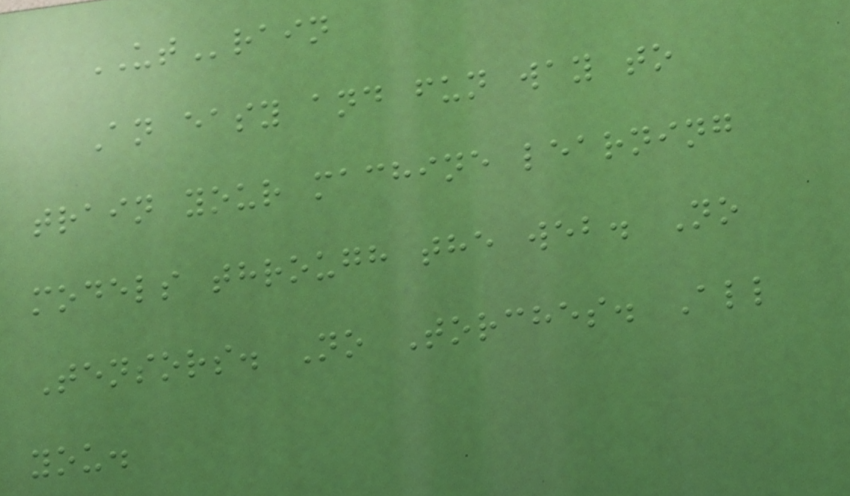UTrain
An easy and fun way to
train your machine learning
models through the web. No
Tensors. No Torches. All
you.
